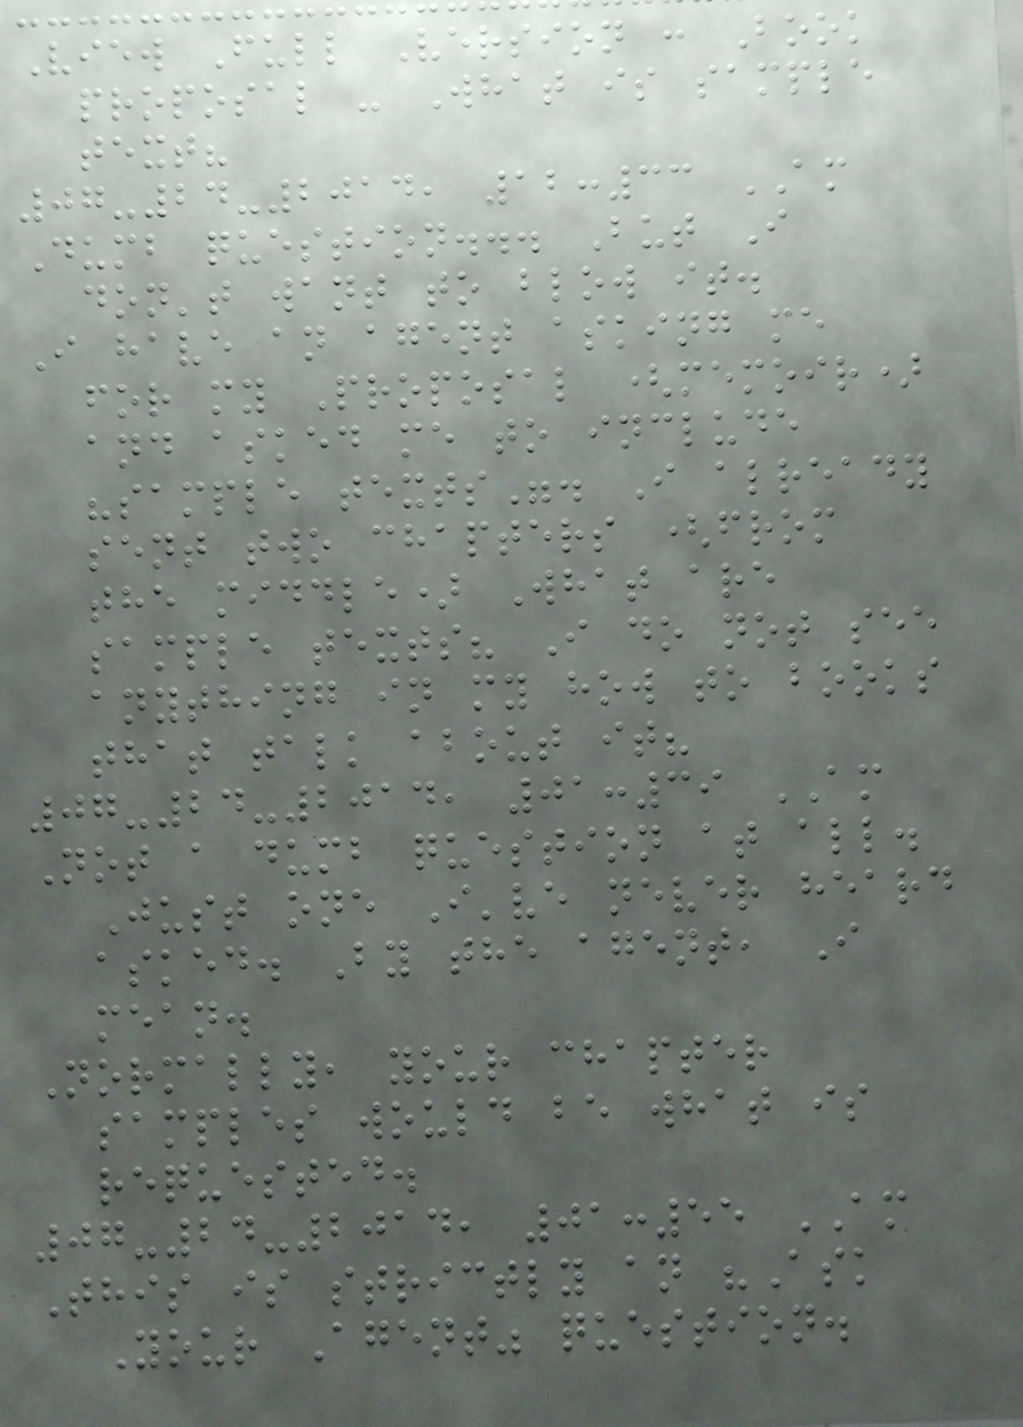View Full Version : Book
proposal - What is sample
text?
07-24-2014, 12:33 AM
Dumb question... But I
don't want to blow it.
I have an agent asking me
for my Proposal (memoir)
and asked me to include
"sample texts". I already
sent two chapters (from
the middle) What are
sample texts? I do not see
anything in my how to books
that talk about it?
07-24-2014, 01:39 AM
Not a dumb question at all.
Just one I've never heard
asked. By the agent, I
mean.
Normally, your chapter
samples would be what is
requested.
07-24-2014, 01:55 AM
This is strictly an "Ask
Your Agent" question.
